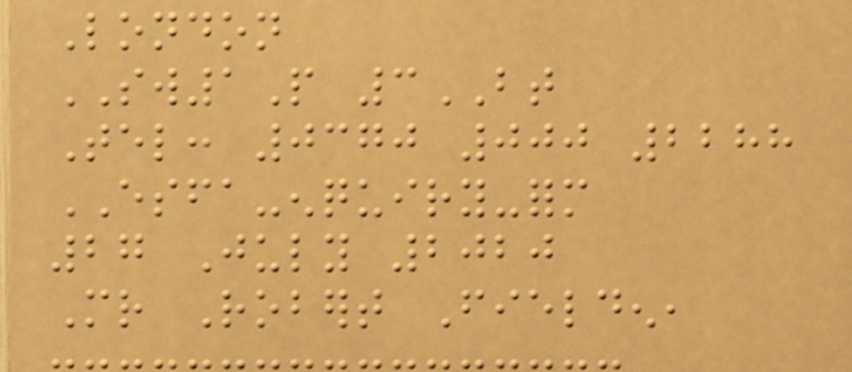London
SW1P 3BT
Tel: 0370 000 2288
ESFA-enquiry-form
27 July 2020
Mr Robert Fielden,
